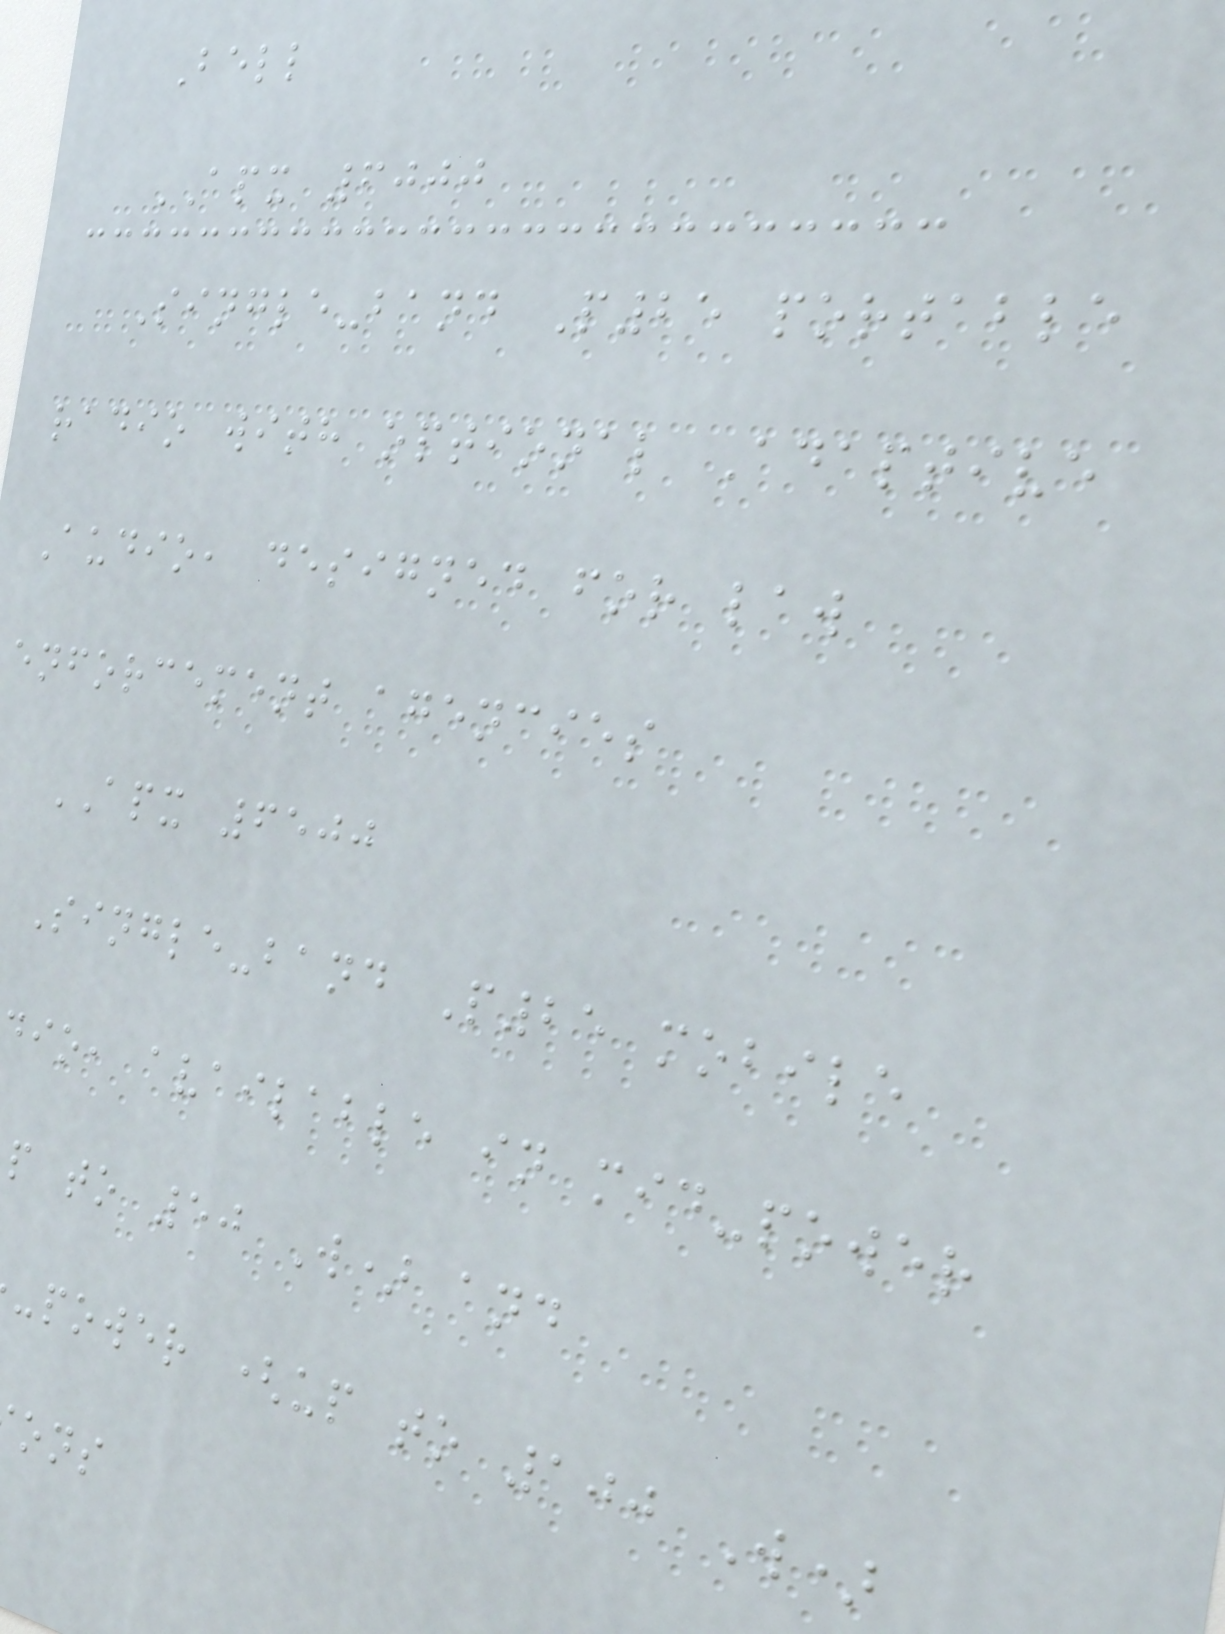Bell
APX 6000
Single-band P25 portable
radio with optional Adaptive
Audio, designed for law
enforcement agencies
APX 6500
Single-band P25 mobile
dio, available in mid-power
p to 50 W) and
-power (up to 100 W)
